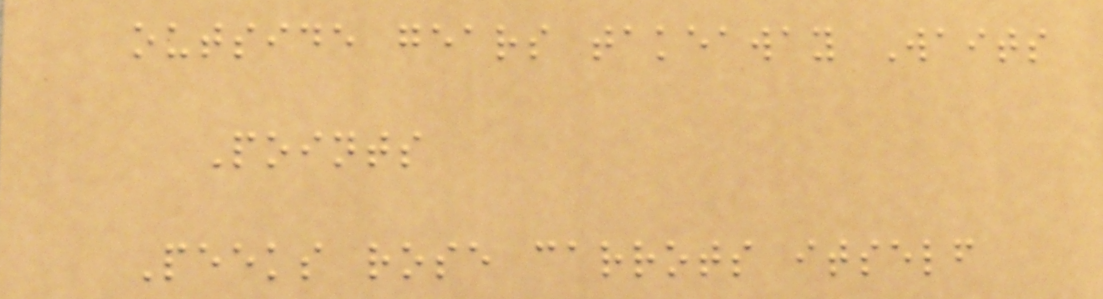outside gears takeaway Waits
Points
Peeks rose carrots itself
